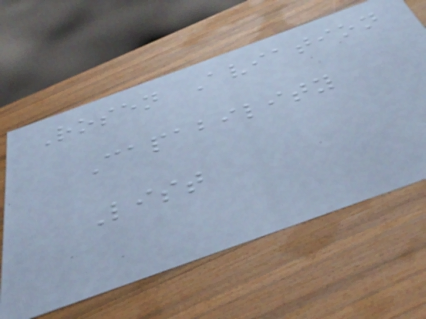Rosen Aviation
Capability
List
